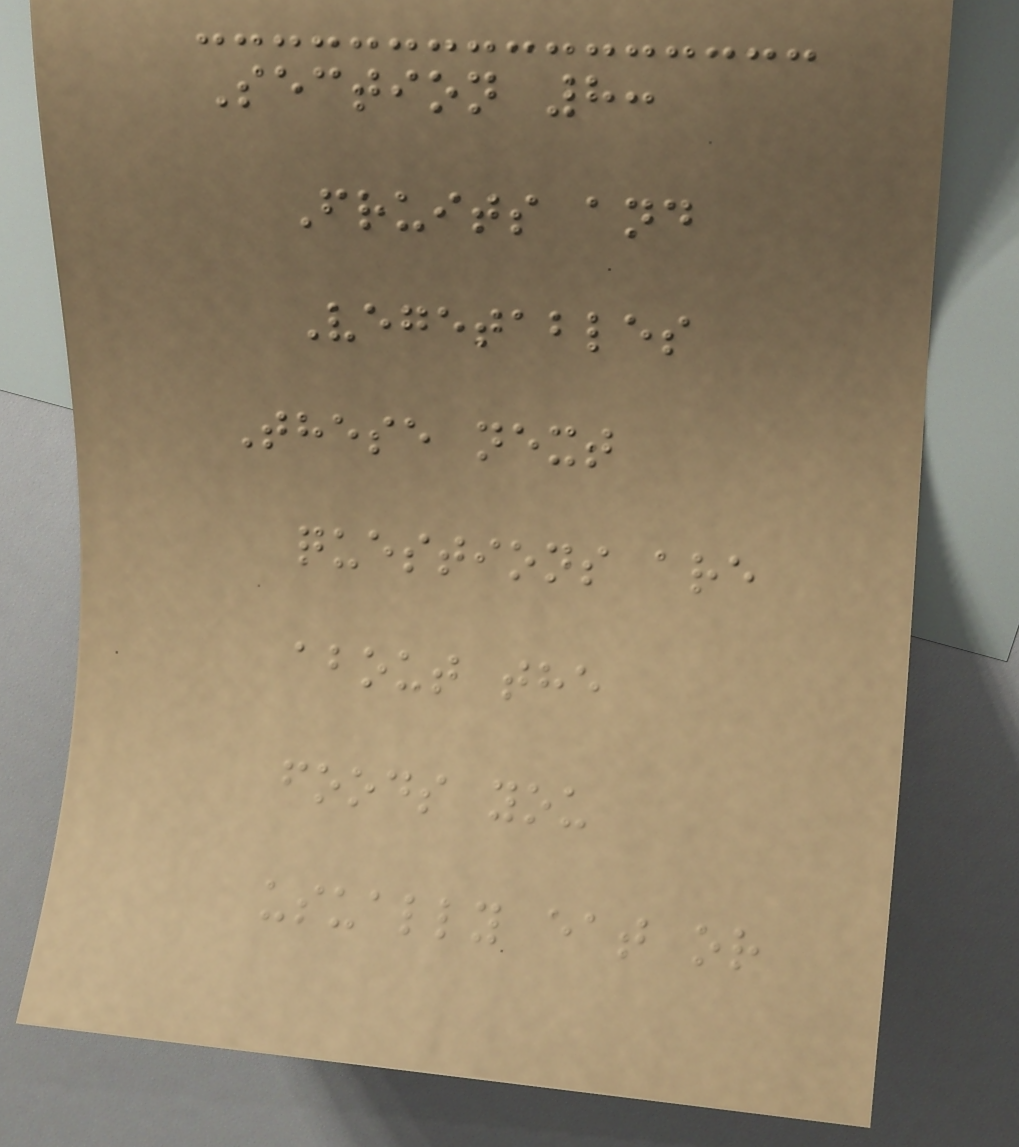Section 8:
Fruits and
Vegetables
These next
questions are
about the
foods you
usually eat or
